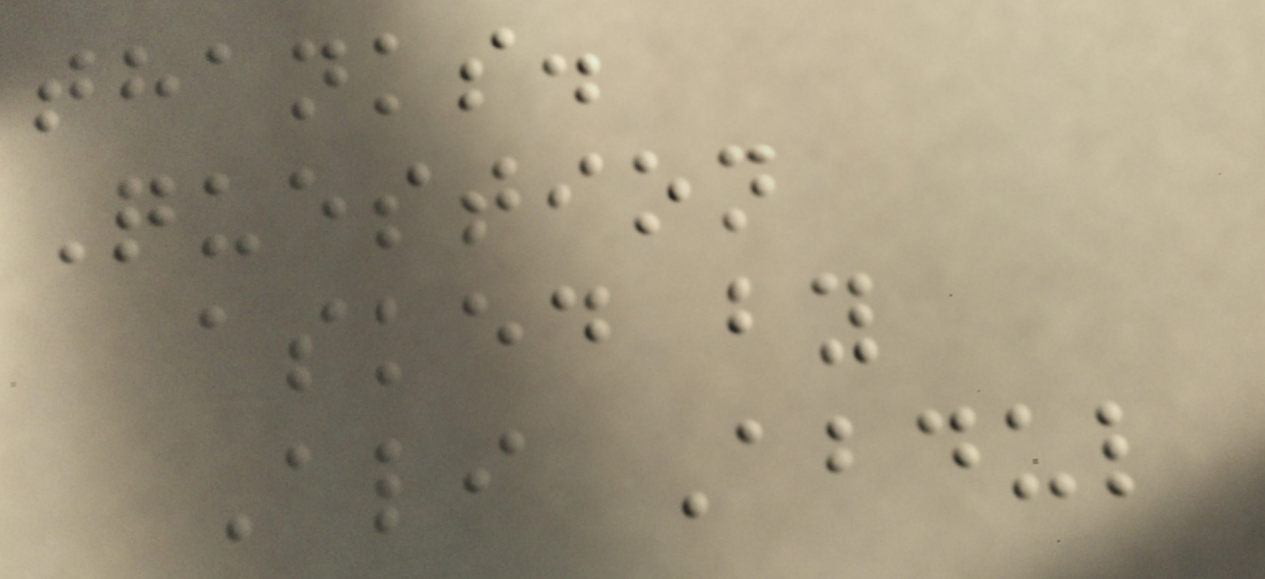thanks.
Question
asked by
Ali Abdul
